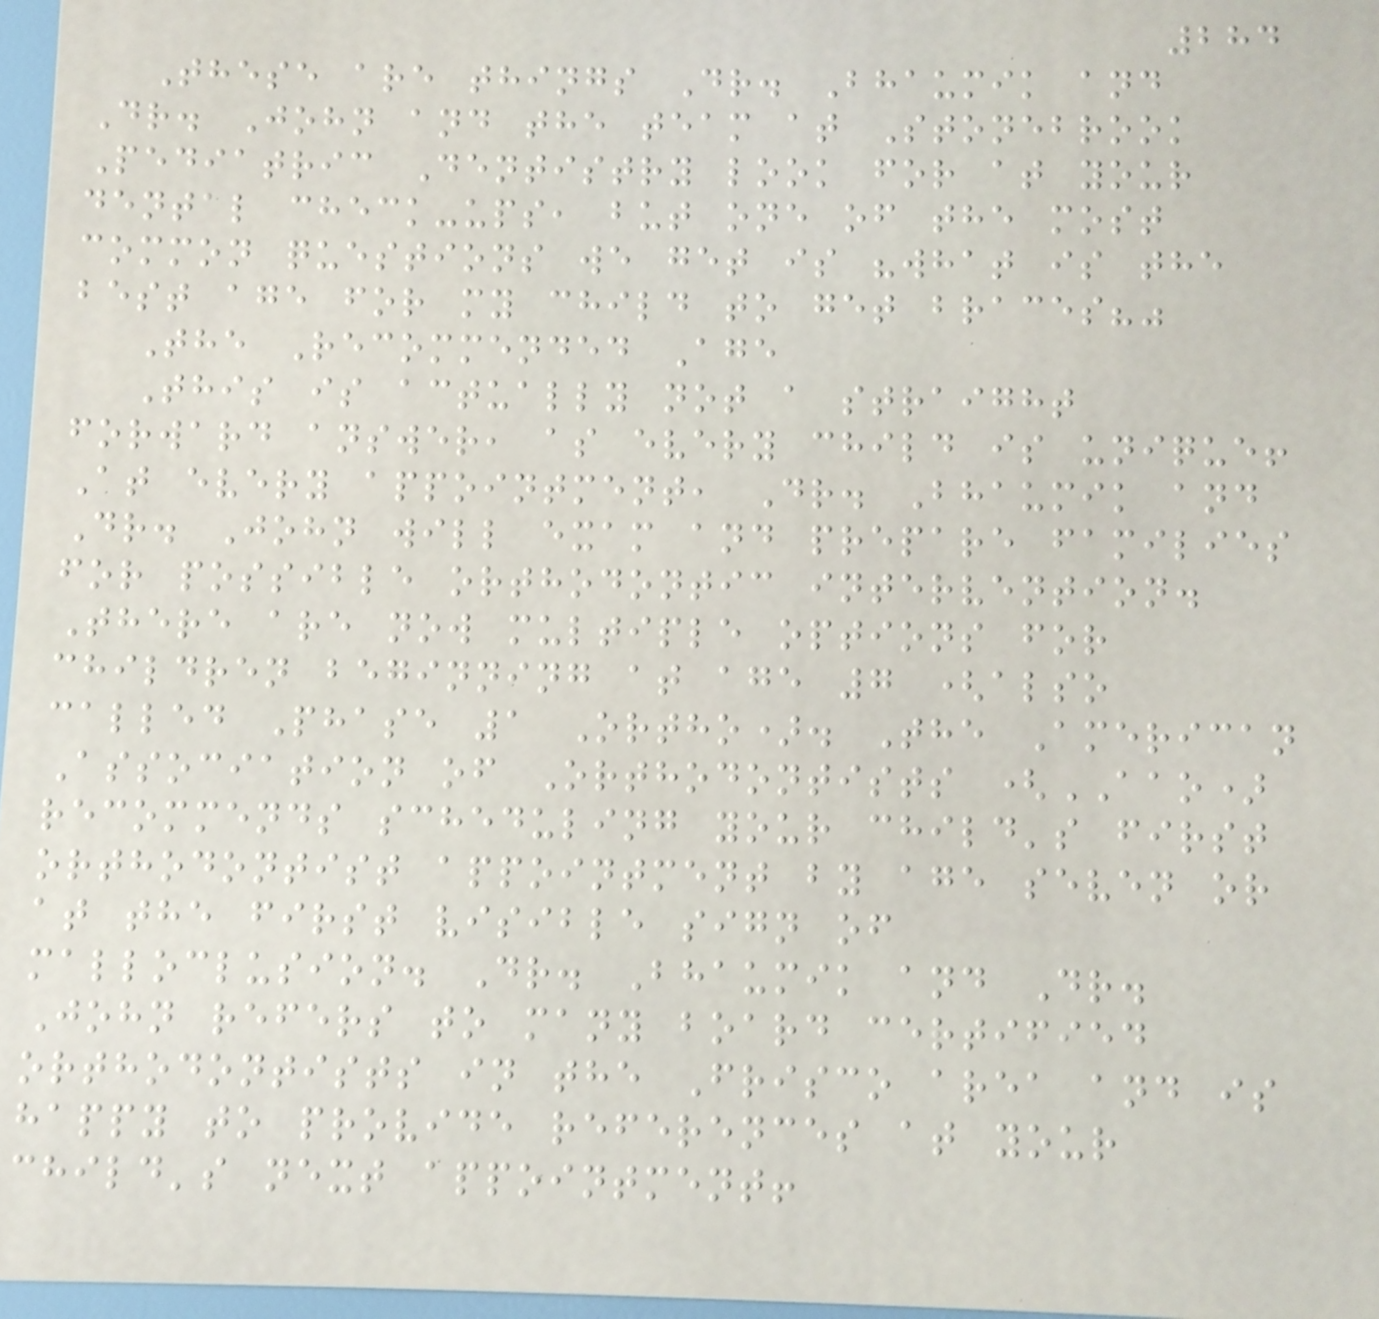284
These are things Dr. Bhaumik and
Dr. John and the team at Stonebrook
Pediatric Dentistry look for at your
dental check-ups, but one of the most
common questions we get is "what is the
best age for my child to get braces?"
The Recommended Age
This is actually not a straight
forward answer, as every child is unique!
At every appointment, Dr. Bhaumik and
Dr. John will exam and prepare families
for possible orthodontic intervention.
There are now multiple options for
children beginning at age 7 (also
called Phase 1 Ortho). The American
Association of Orthodontists (AAO)
recommends scheduling your child's first
orthodontist appointment by age seven or
at the first visible sign of
malloclusion. Dr. Bhaumik and Dr.
John refers to many board certified
orthodontists in the Frisco area and is
happy to provide references at your
child's next appointment!
